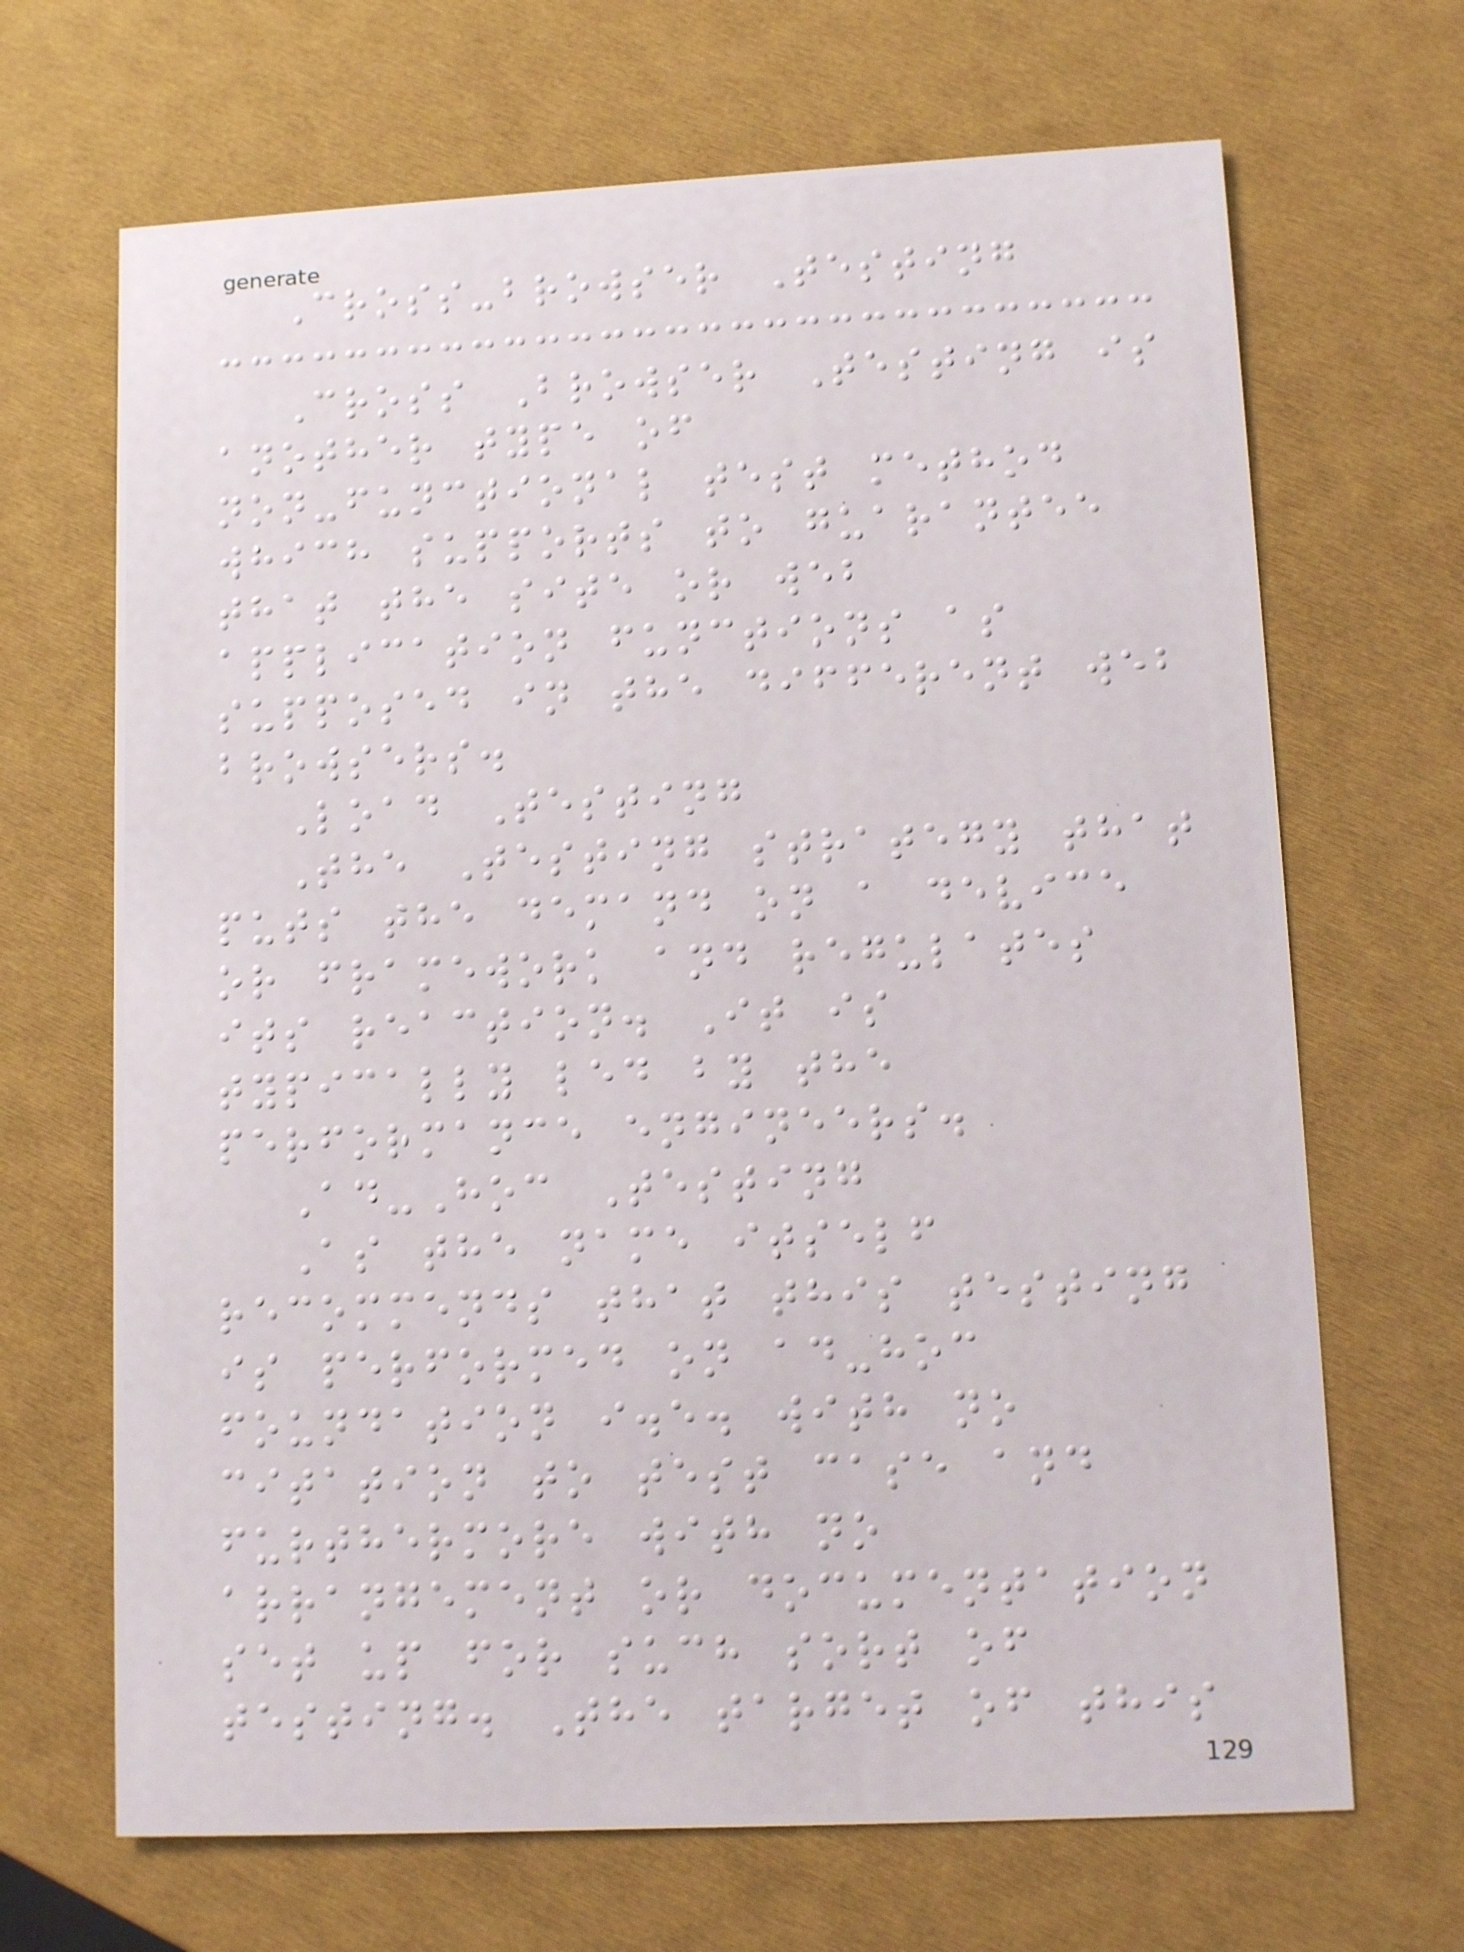Cross-browser Testing
Cross Browser Testing is
another type of
non-functional test method
which supports to guarantee
that the site or web
application functions as
supposed in the different web
browsers.
Load Testing
The Testing strategy that
puts the demand on a device
or framework and regulates
its reaction. It is
typically led by the
performance engineers.
Ad-Hoc Testing
As the name itself
recommends that this testing
is performed on ad-hoc
foundation i.e. with no
citation to test case and
furthermore with no
arrangement or documentation
set up for such sort of
testing. The target of this
